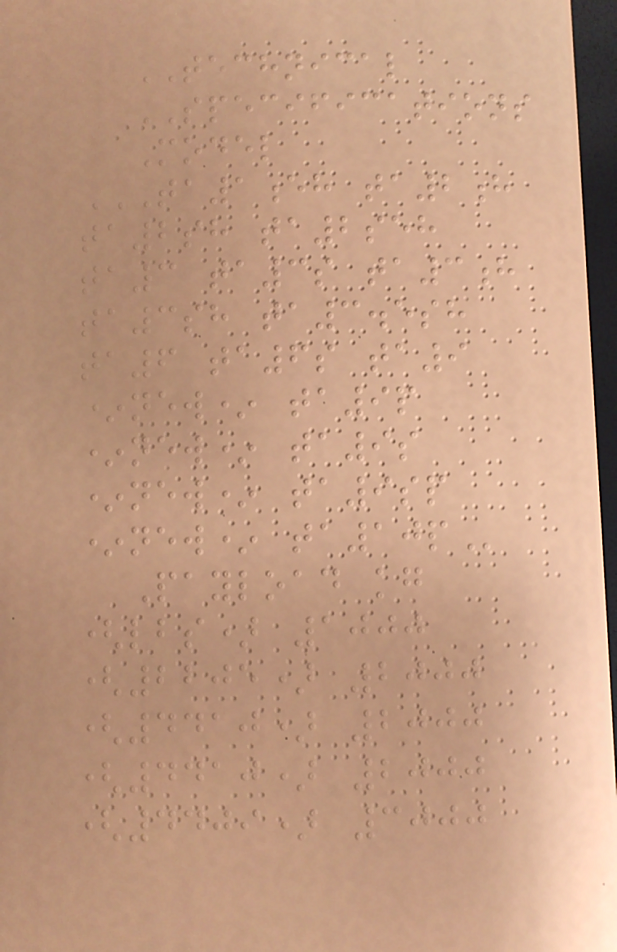TECHNICAL
SPECIFICATIONS
Model
TA1EH TA2H
TA2SH TA2SEH
TA3 TA3S TA3H
TA3SH TA3.5SH
TA6 TA6S TA9
*NEW* TA9P
*NEW* TA9S
*NEW* TA9SP
*NEW* TA10P
Payload kg
(lbs) 1000
(2205) 2000
(4410) 2000
(4410) 2000
(4409) 3000
